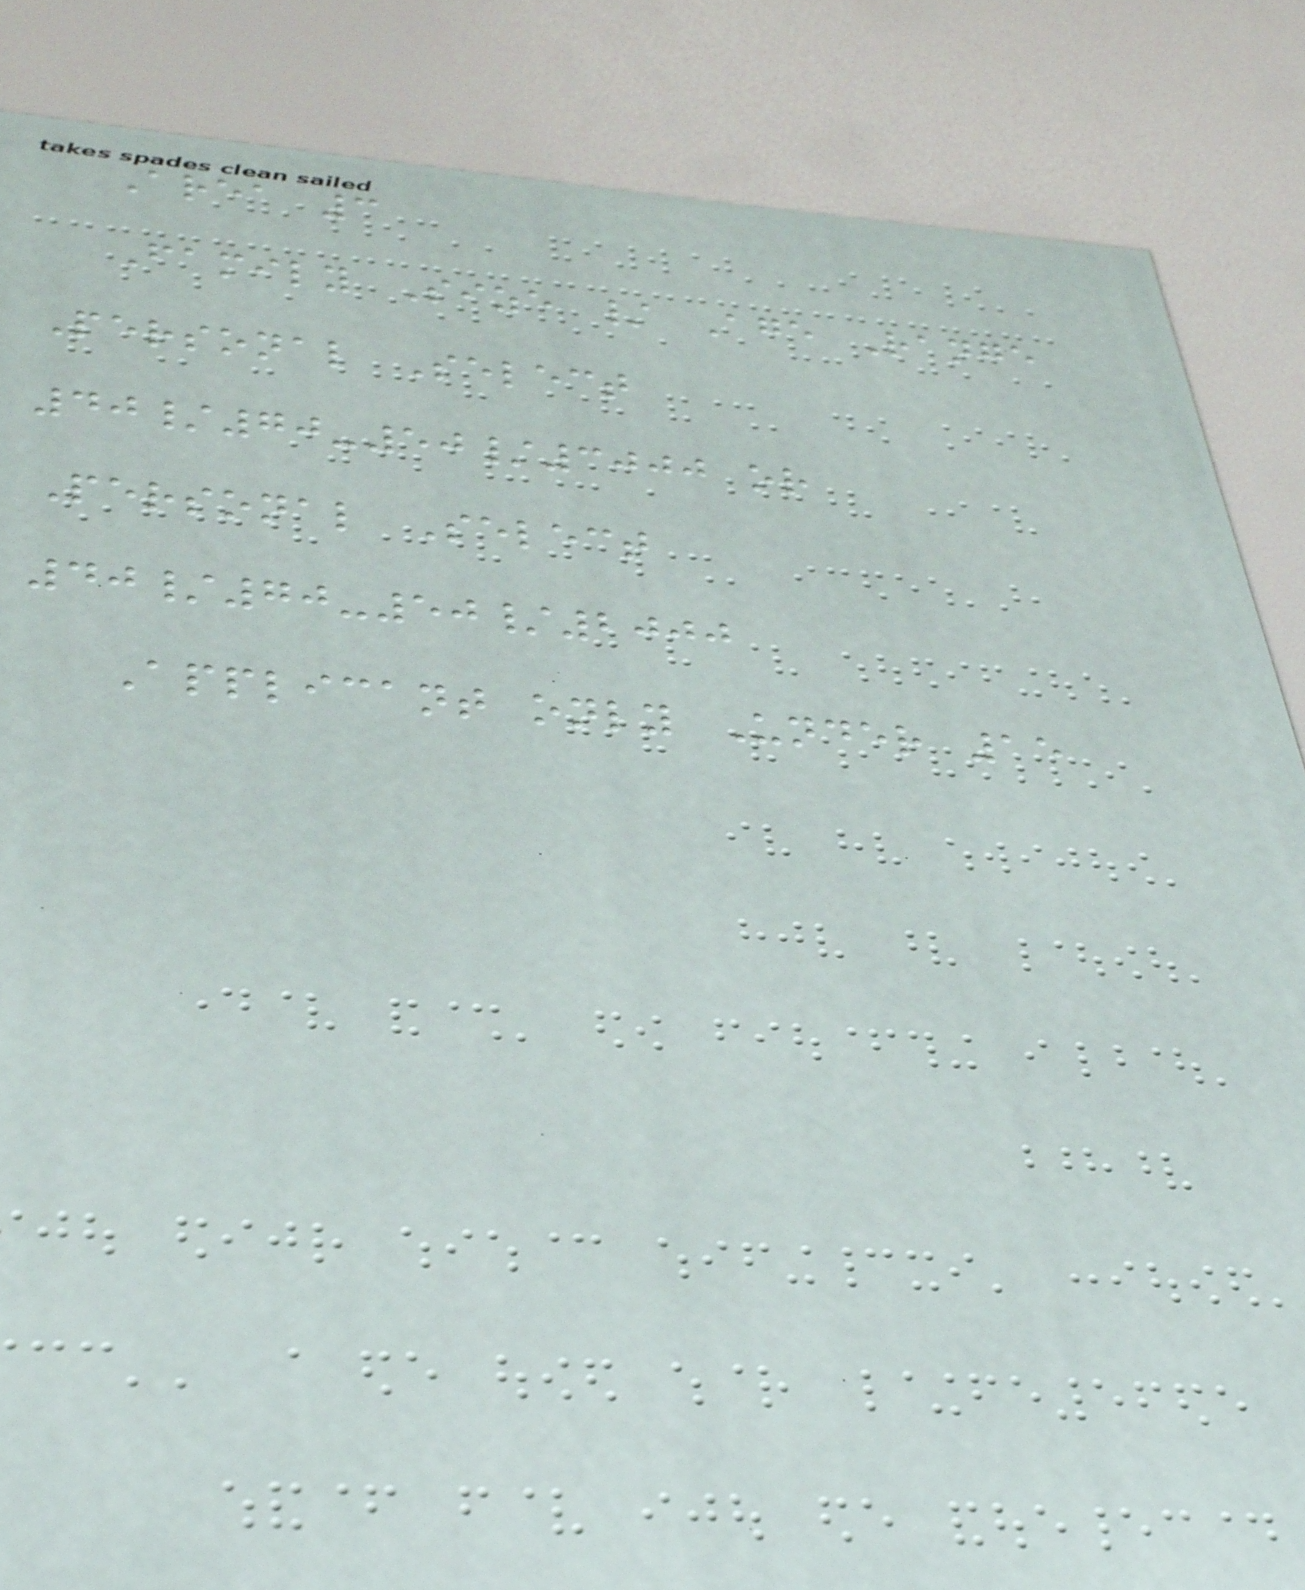Area 3
Family Size / Age Range
Personal Select
40/70-50/3000 or
Personal Select
40/70-50/2000
Applicant only Under 15
